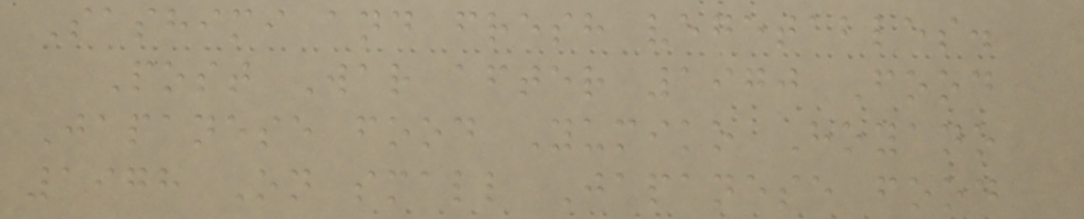Sashimi and fresh vegetables.
Post War after 1970 Food
Japanese food Yumiko Hoyano
1978 On small Japanese food
